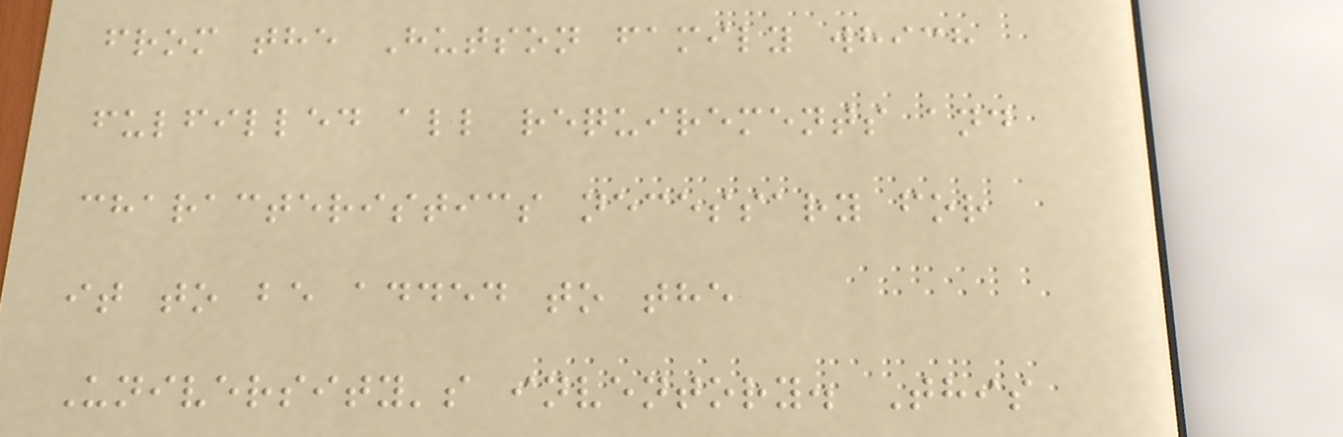from the Hutson family which
fulfilled all requirements and
characteristics necessary for
it to be added to the
University's inventory. This
